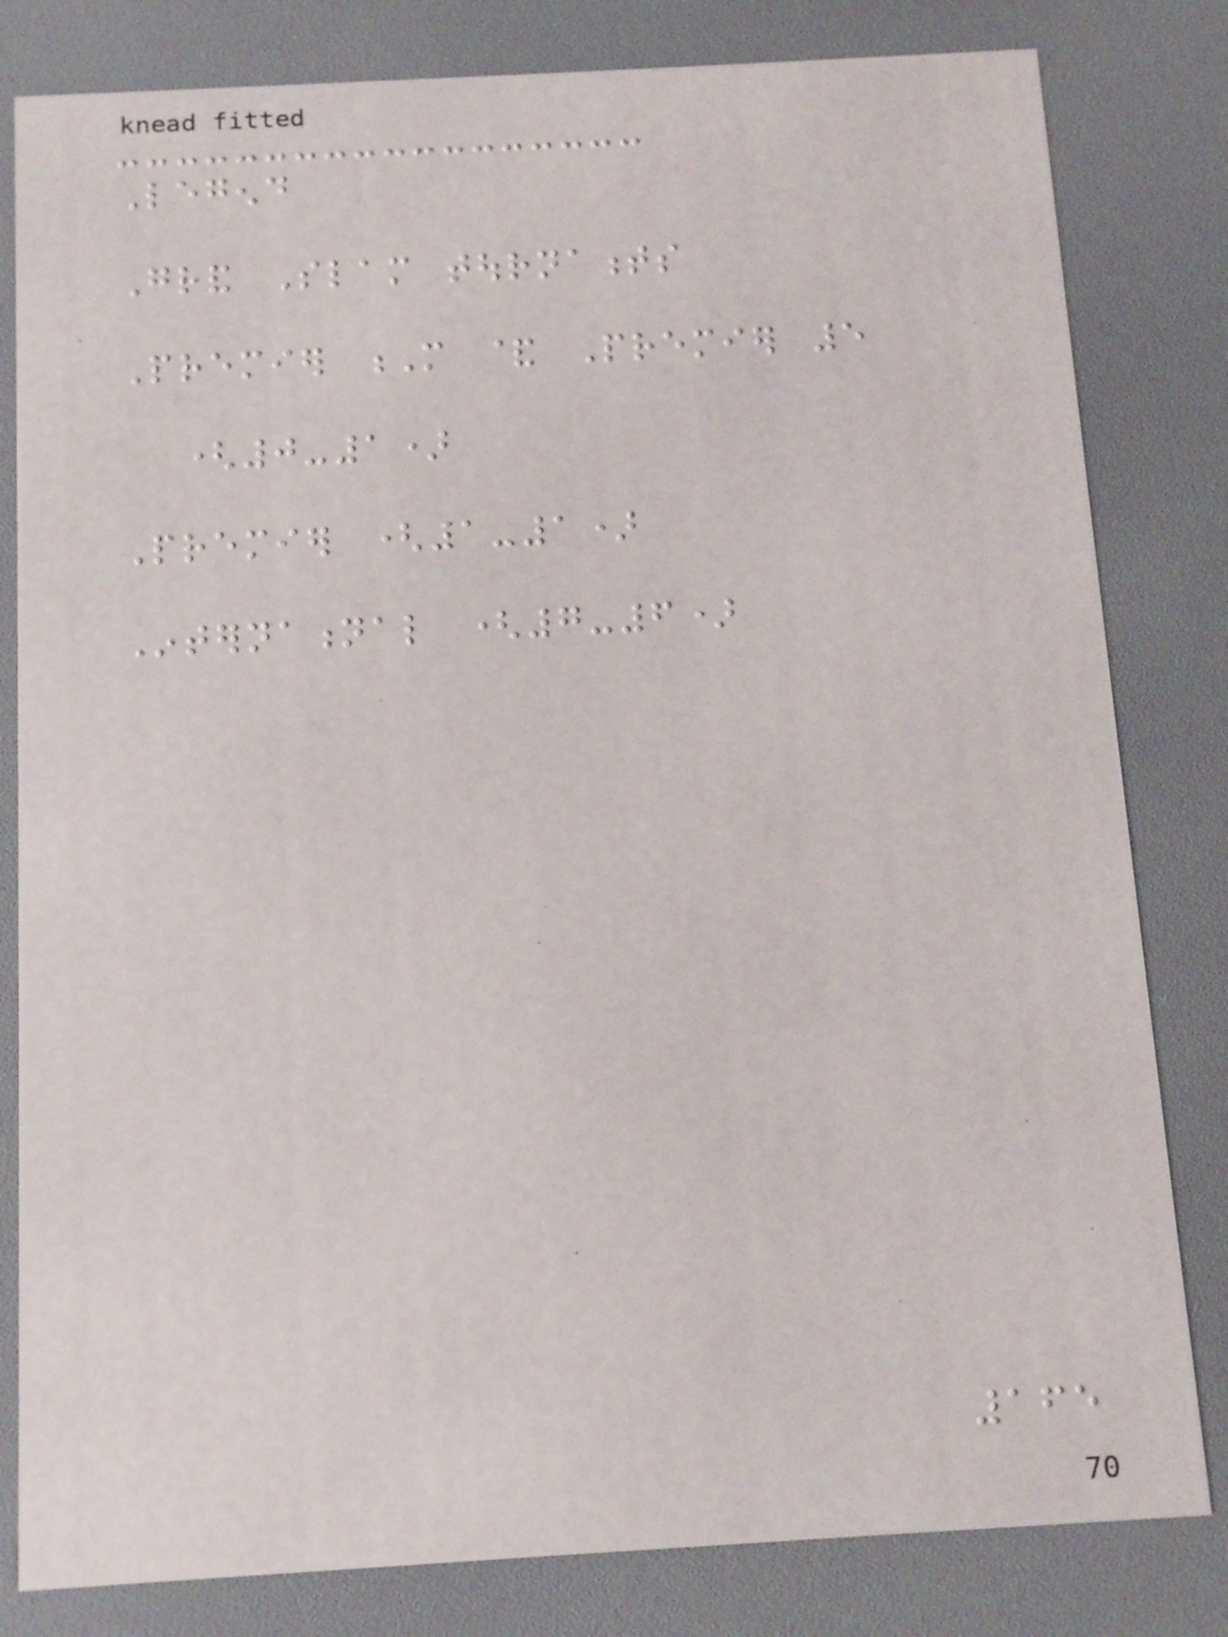Legend
Grand Slam tournaments
Premier M & Premier 5
(0-1)
Premier (1-1)
International (7-6)
165
